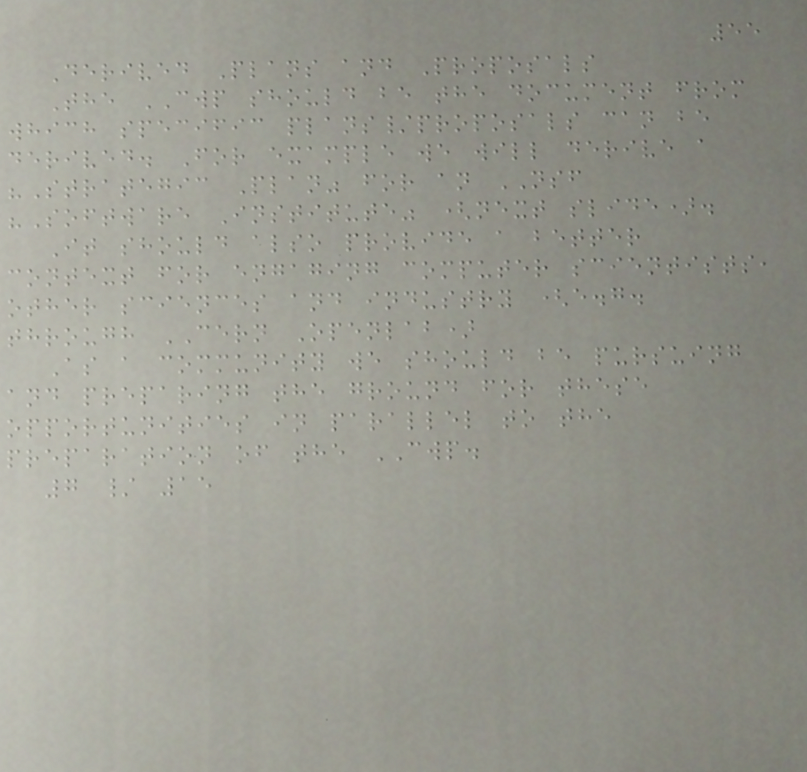55
Derived Plans and Proposals
The CWP should be the document from
which specific plans/proposals can be
derived. For example we will derive a
"Strategic Plan" for an NSF
"Software Institute" (next slide).
It should also provide a better
context for engaging computer scientists,
other sciences and industry (e.g.
through CERN Openlab)
As a community we should be pursuing
and preparing the ground for these
opportunities in parallel to the
preparation of the CWP.
7 / 15
